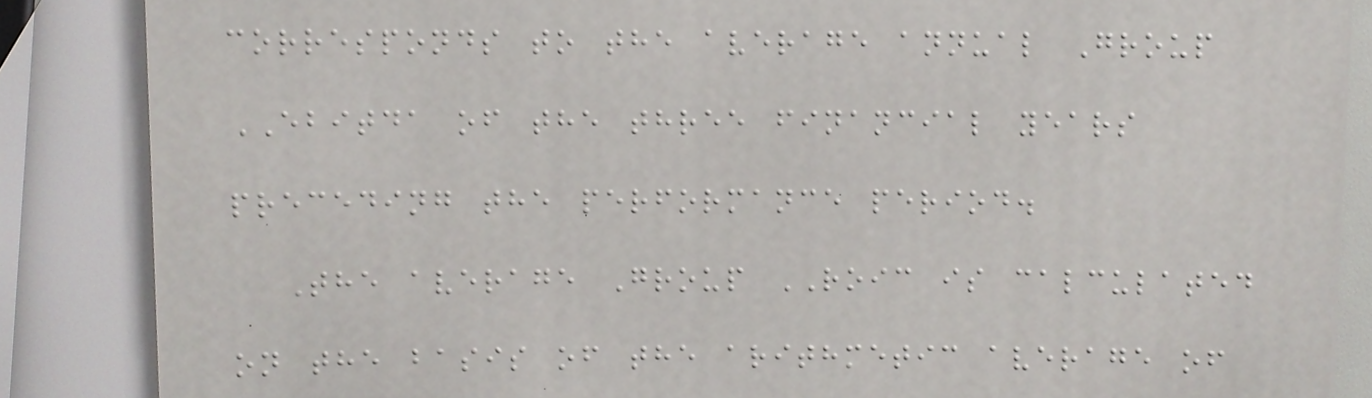corresponds to the average annual Group
EBITDA of the three financial years
preceding the performance period.
The average Group ROIC is calculated
on the basis of the arithmetic average of
